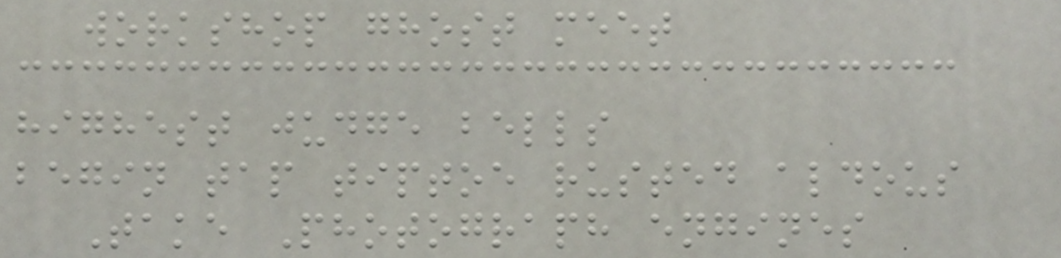workshop ghost meet
highest judge bells
begin tap tiptoe rusted aldous
Take Photograph engines
